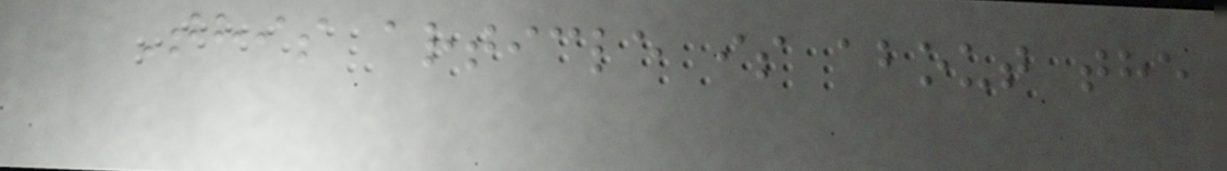This article is about the
